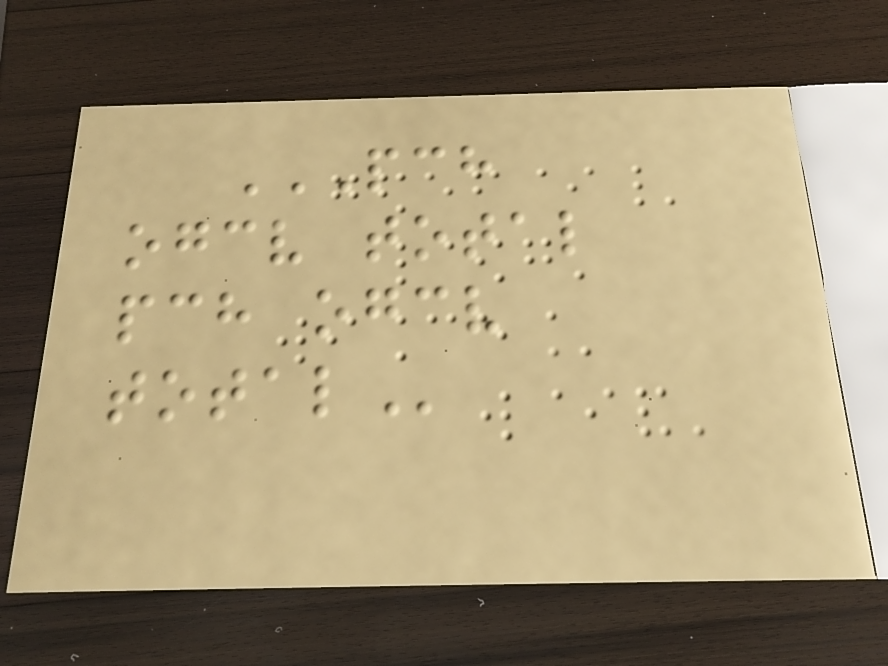PCH
OGCV TOTAL
PCH OGCV
TOTAL
